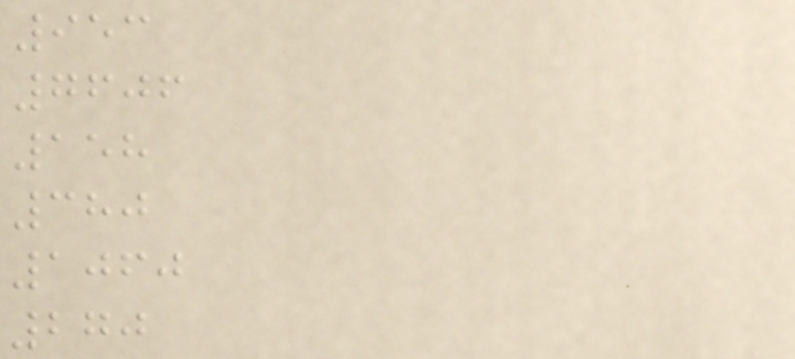953
7606
158
380
1060
270
